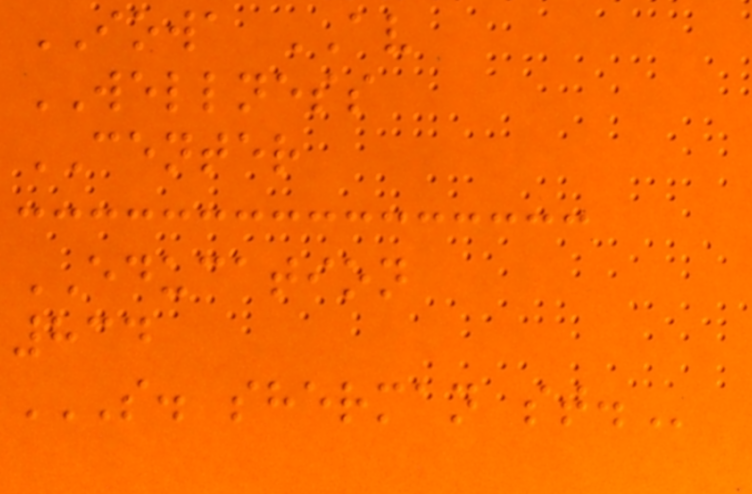IOWA AV
WELLNESS
CENTER
EDUCATION
834
S. SHERMAN ST.
